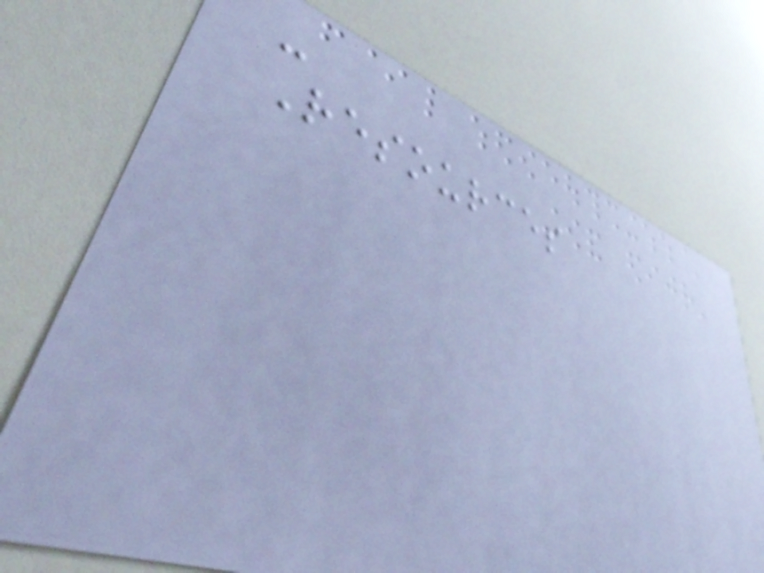-
Resources
